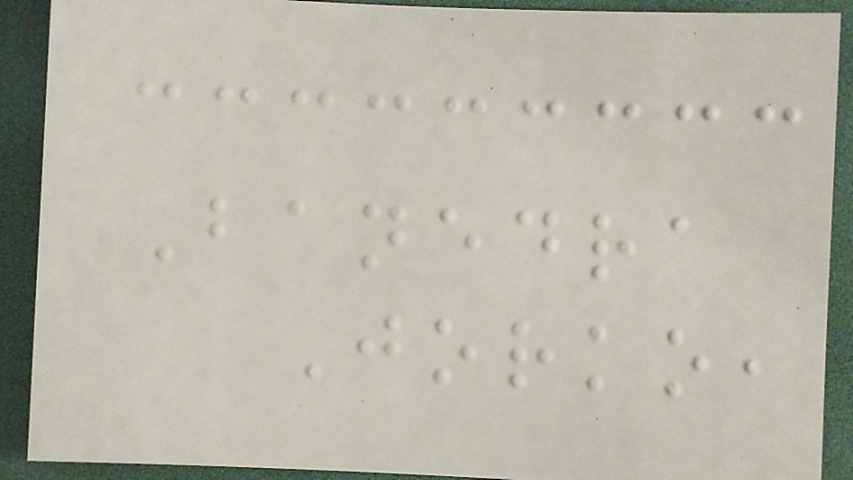Banedra
Jorko,
